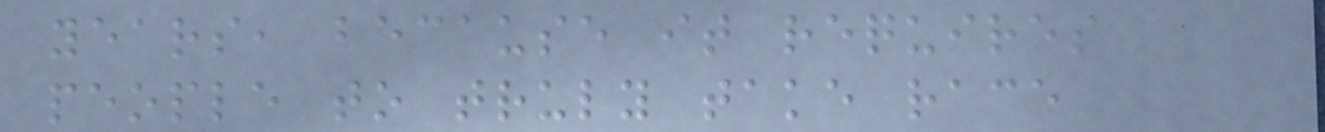years, because it requires
people to truly take race
